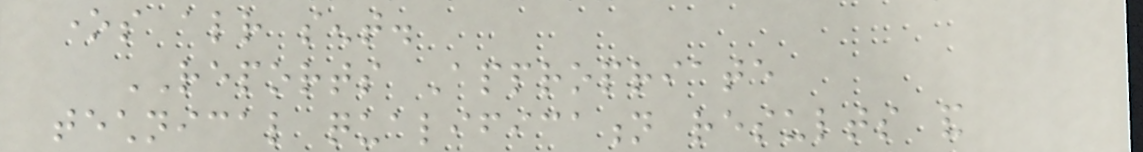ones already sent.
REPORTS Appropriate
technical qualification results and
